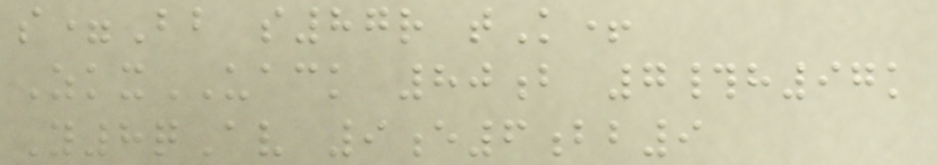s=Bb s87r tK+
ZkxUACK 80b 7#h97k
Y8qAv 9e6bb9
